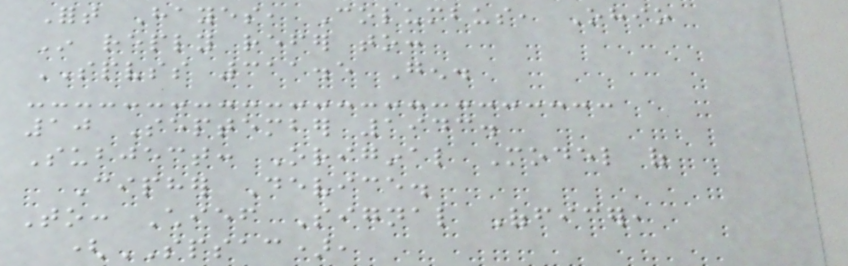Fort Hayes, Columbus, Ohio
In reply refer to:
SPVSS 311.5 Gen.
10 September 1943.
Subject: Original Model of
Cipher Device.
To: Chief Signal Officer,
(SPSAC),
